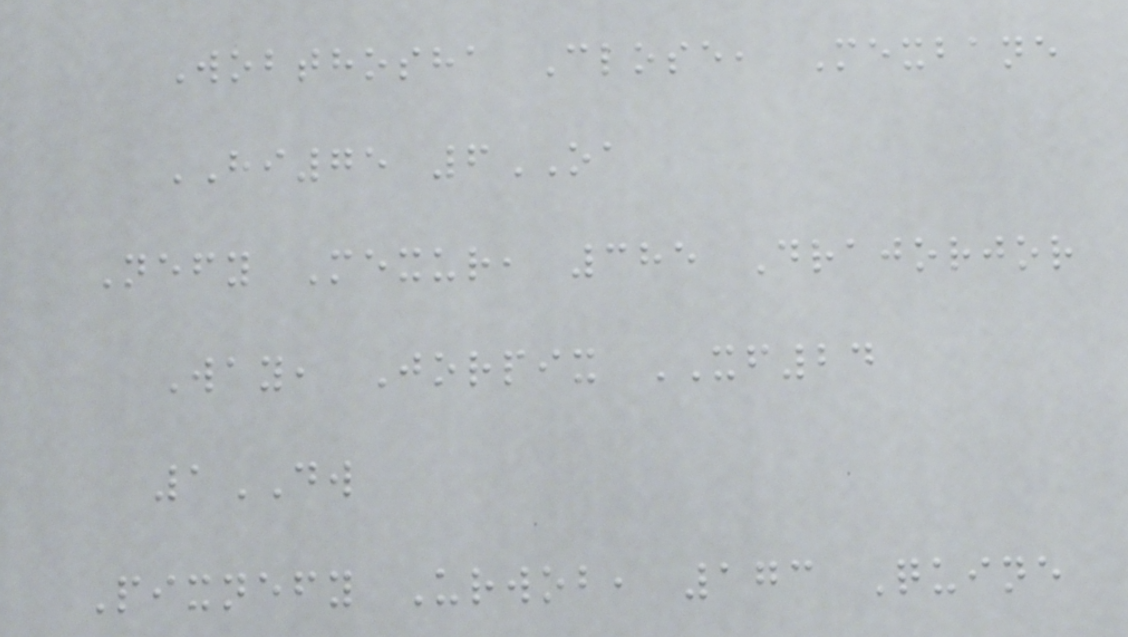Wobthosha Close, Mexbane
HI75 6OA
Nefy Mexur, 385 Drajorjor
Way, Jorpix XF24
1DW
Pixnefy Urwob, 173 Quine
